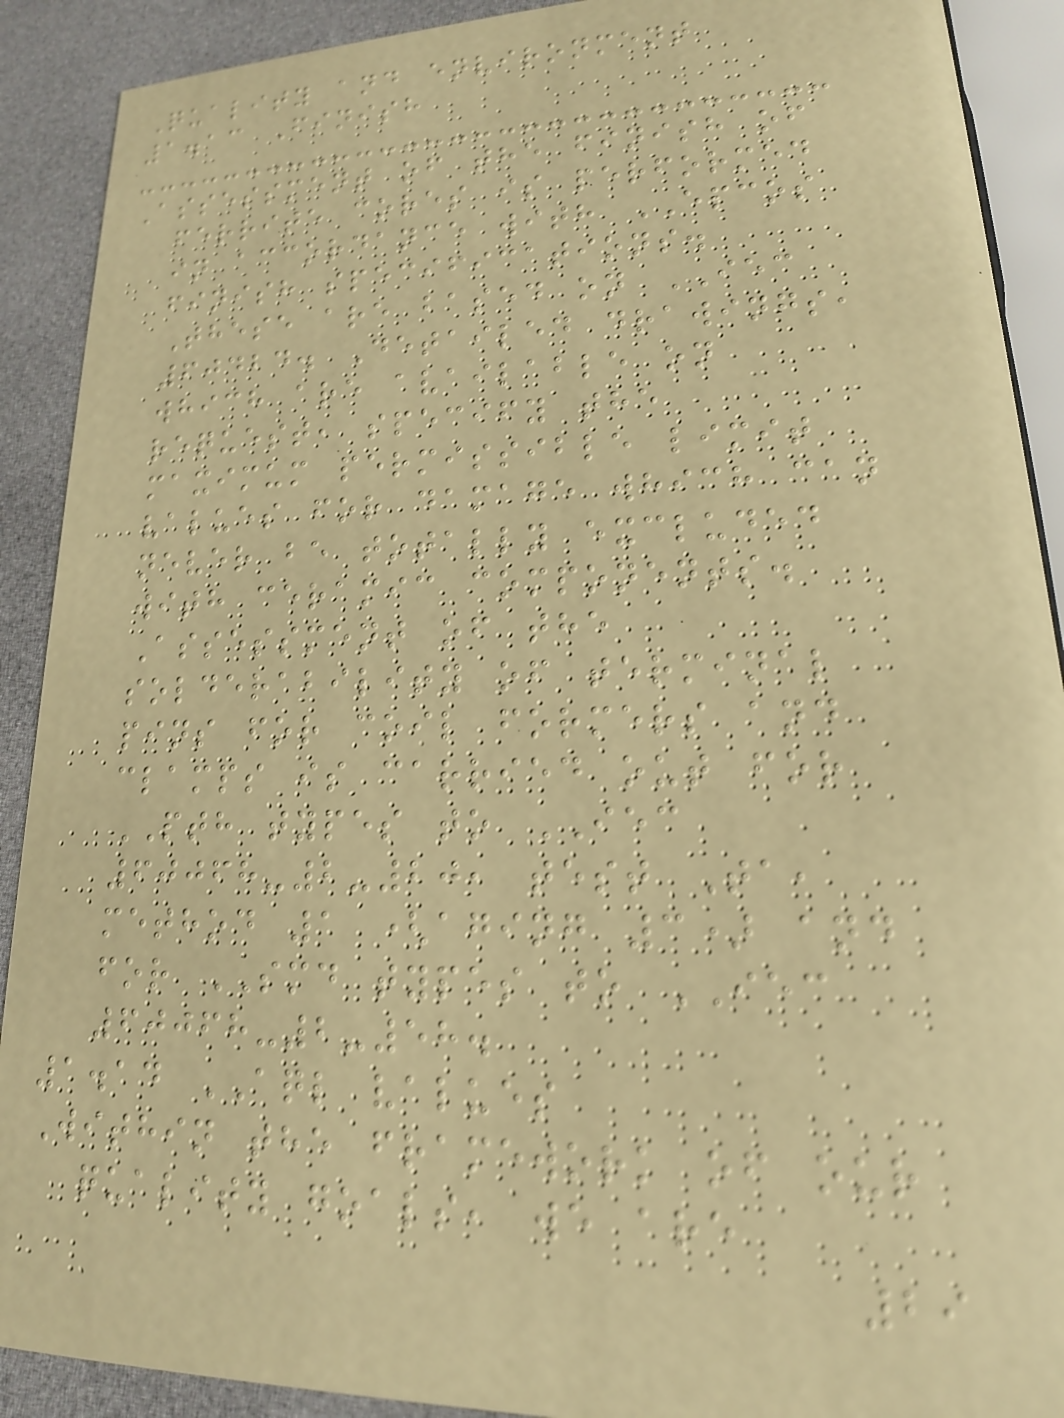Quality and environment
1.13 Finish
Assessment of the finish of
ferrite cores is performed
in accordance with EPCOS
finish specifications.
These are based on IEC
60424. Detailed drawings,
which are available on
request, specify the
maximum permissible limit
values for damage which can
never be totally excluded
with ceramic components.
Assessment of the
solderability of terminal
pins for coil formers and
clamps is carried out for
PTH types to IEC
60068-2-20, test Ta,
method 1 (aging 3) and
for SMD types to IEC
60068-2-58.
1.14 AQL values
Within the framework of our
quality goals, we are
29
